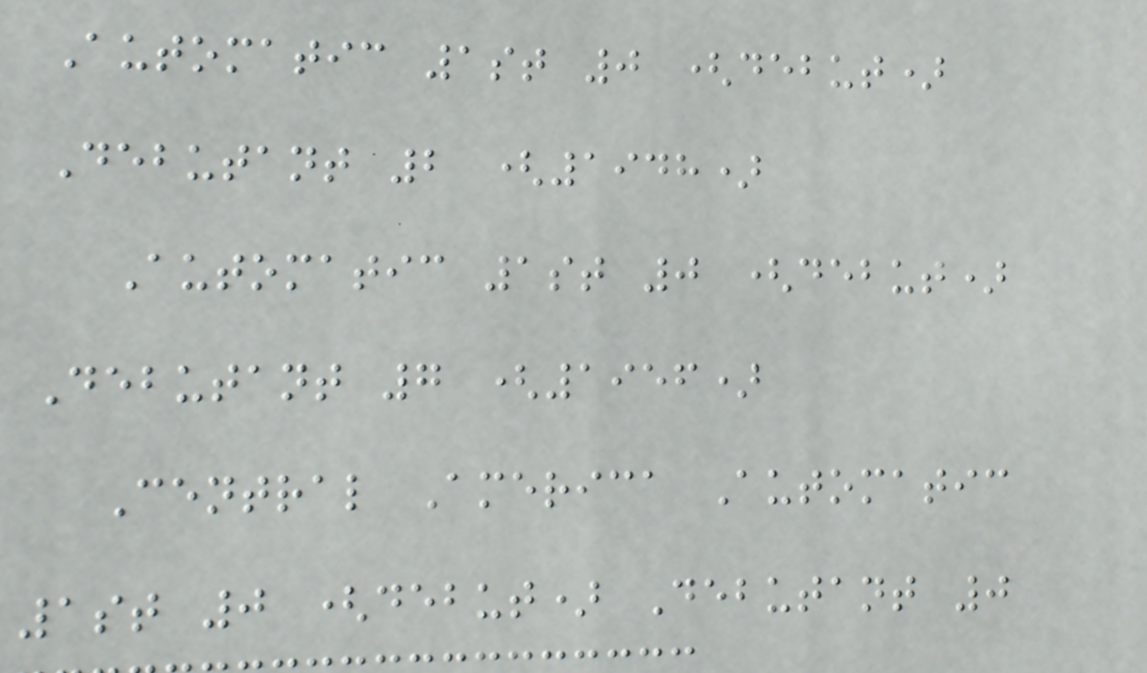Automatic 1st 0 (debut)
Debutant 2 (1948)
Automatic 1st 0 (debut)
Debutant 7 (1956)
Central America Automatic
1st 0 (debut) Debutant 0
